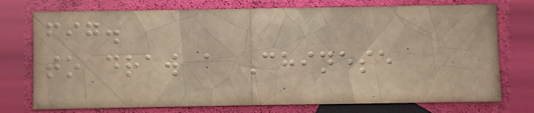fig.
to draw a Chinese
